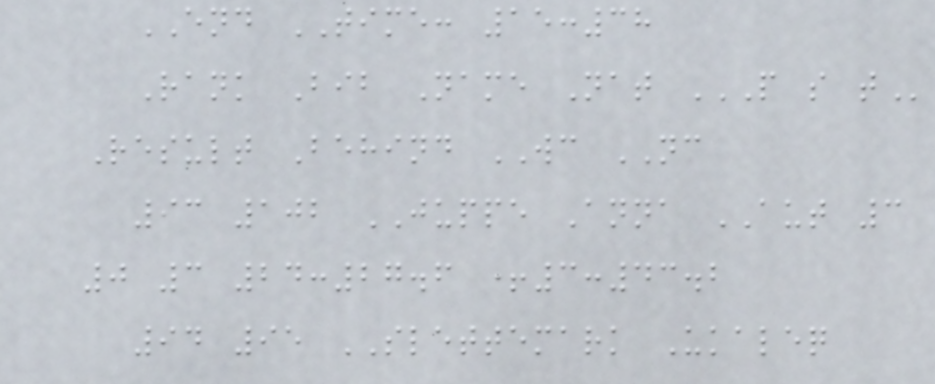END TIME: 15:38
Rank Bib Name Nat P S T
Result Behind WC NC
93 102 JUPPE Anna AUT 3
0 3 24:27.6 +3:43.2
94 95 SLETTEMARK Ukaleq
